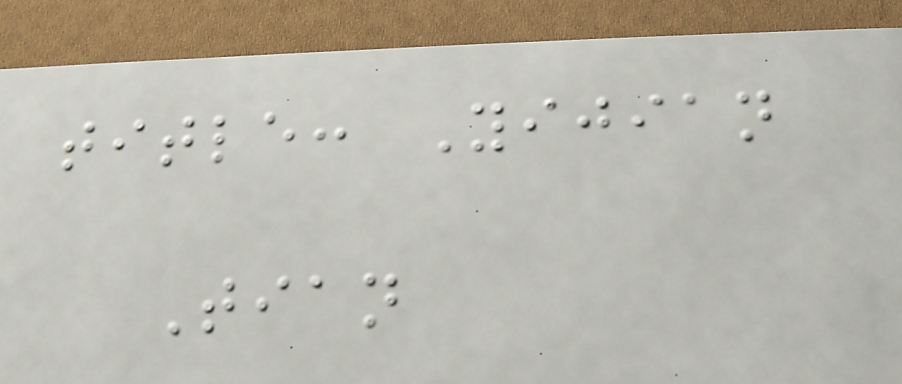title: Yijian
Tian
